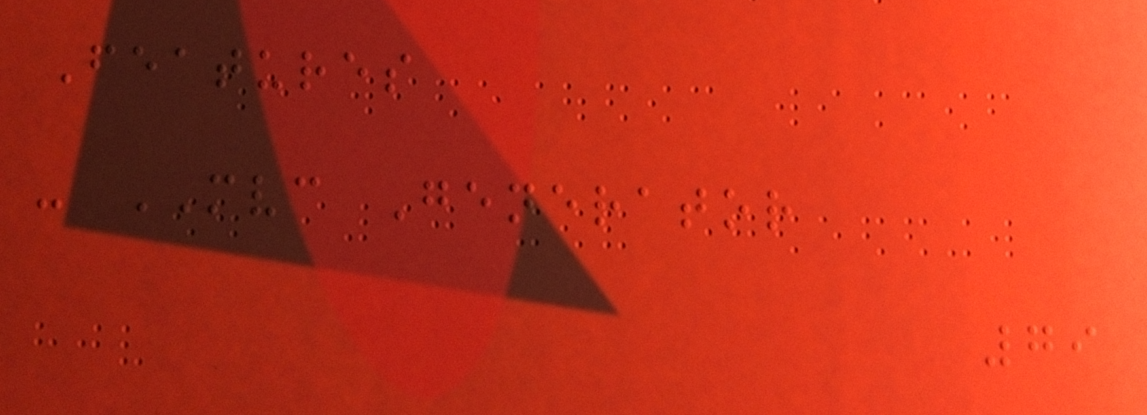Features
- MVC Generator
79
